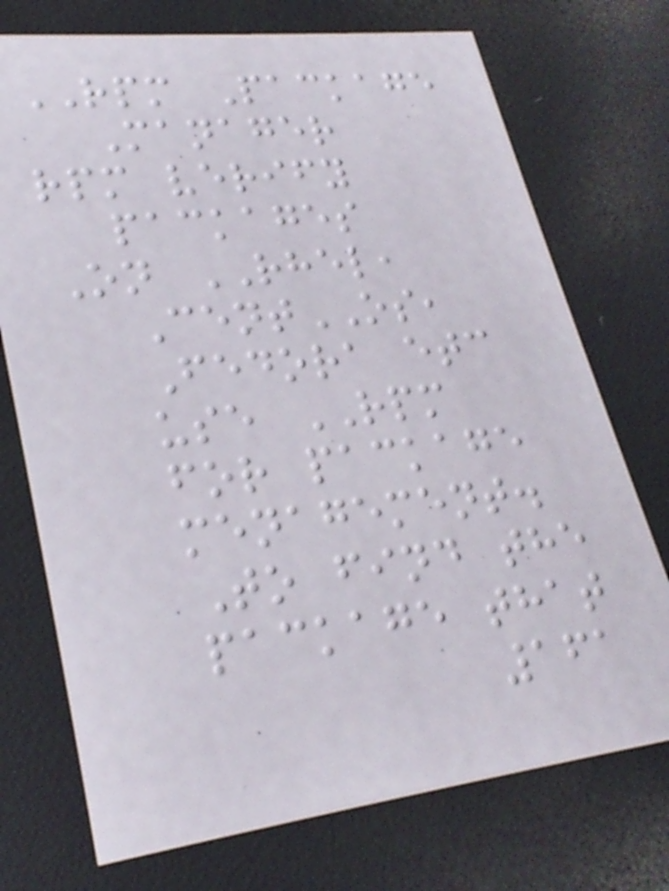RPM Package
Manager
rpm verify
packages
On RHEL,
CentOS,
Fedora etc
use RPM
for package
menagement.
To find the
package that
161
